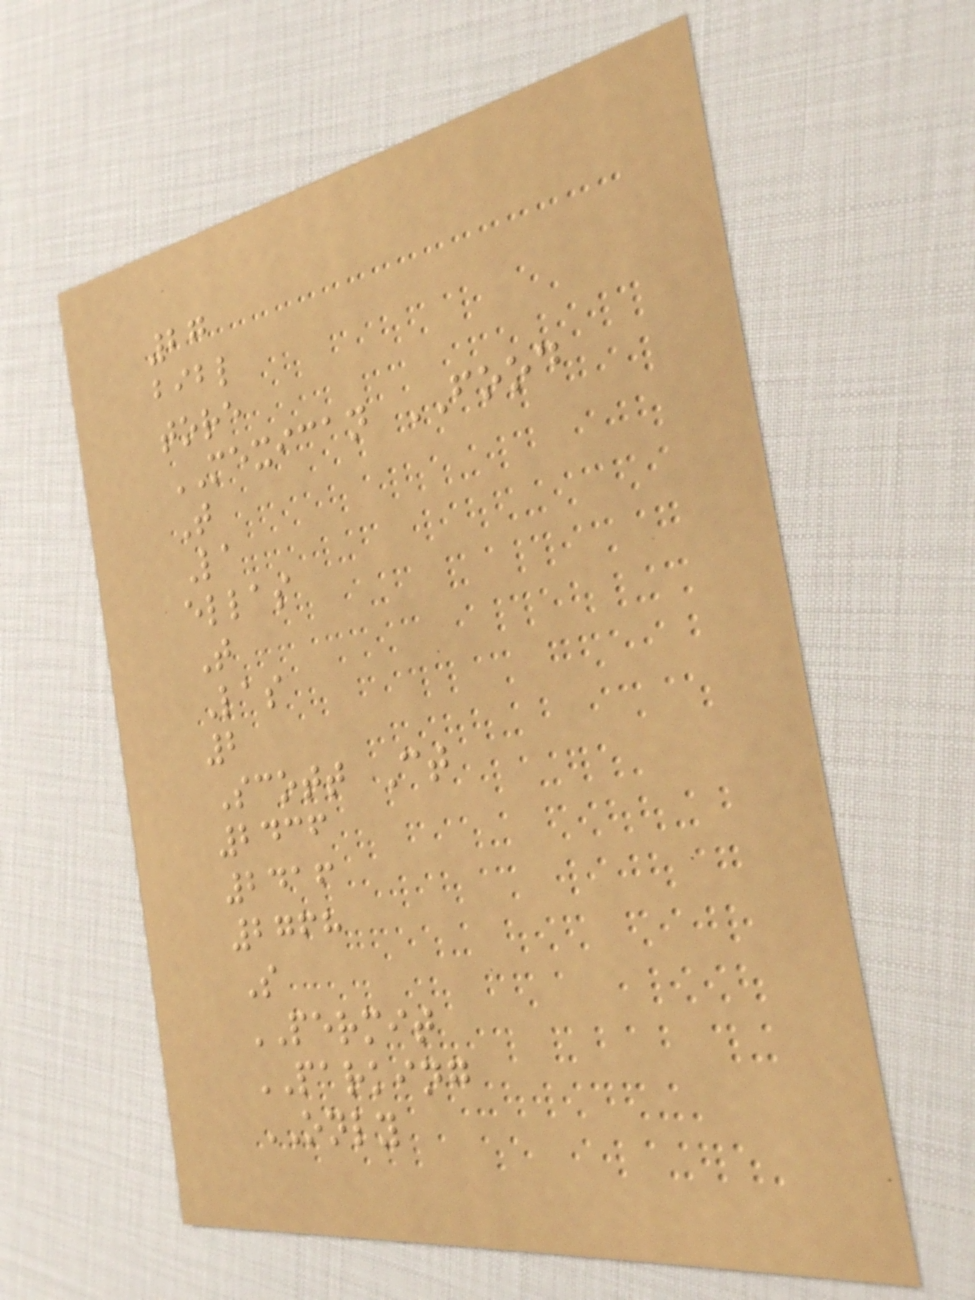27
bibl
tore
MEXICAN FOOD
T
La
ellas
T
Las
2
Scott Ct
2436
2416
2768
S
PERMIT
PARKING
ONLY
